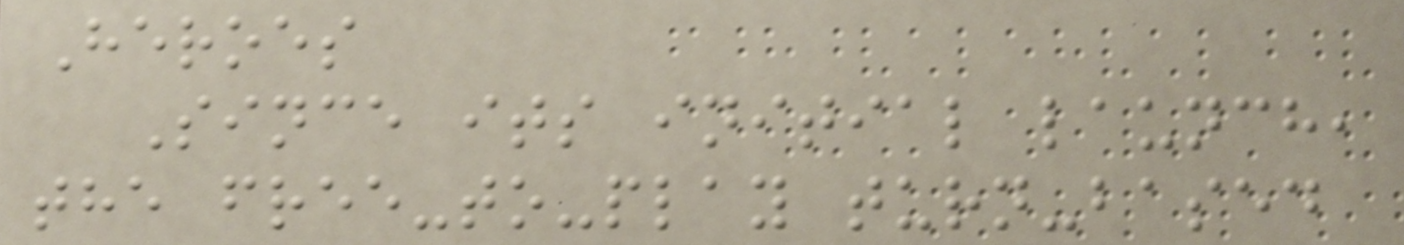Heroes
Since its initial launch,
the free-to-play turn-based
